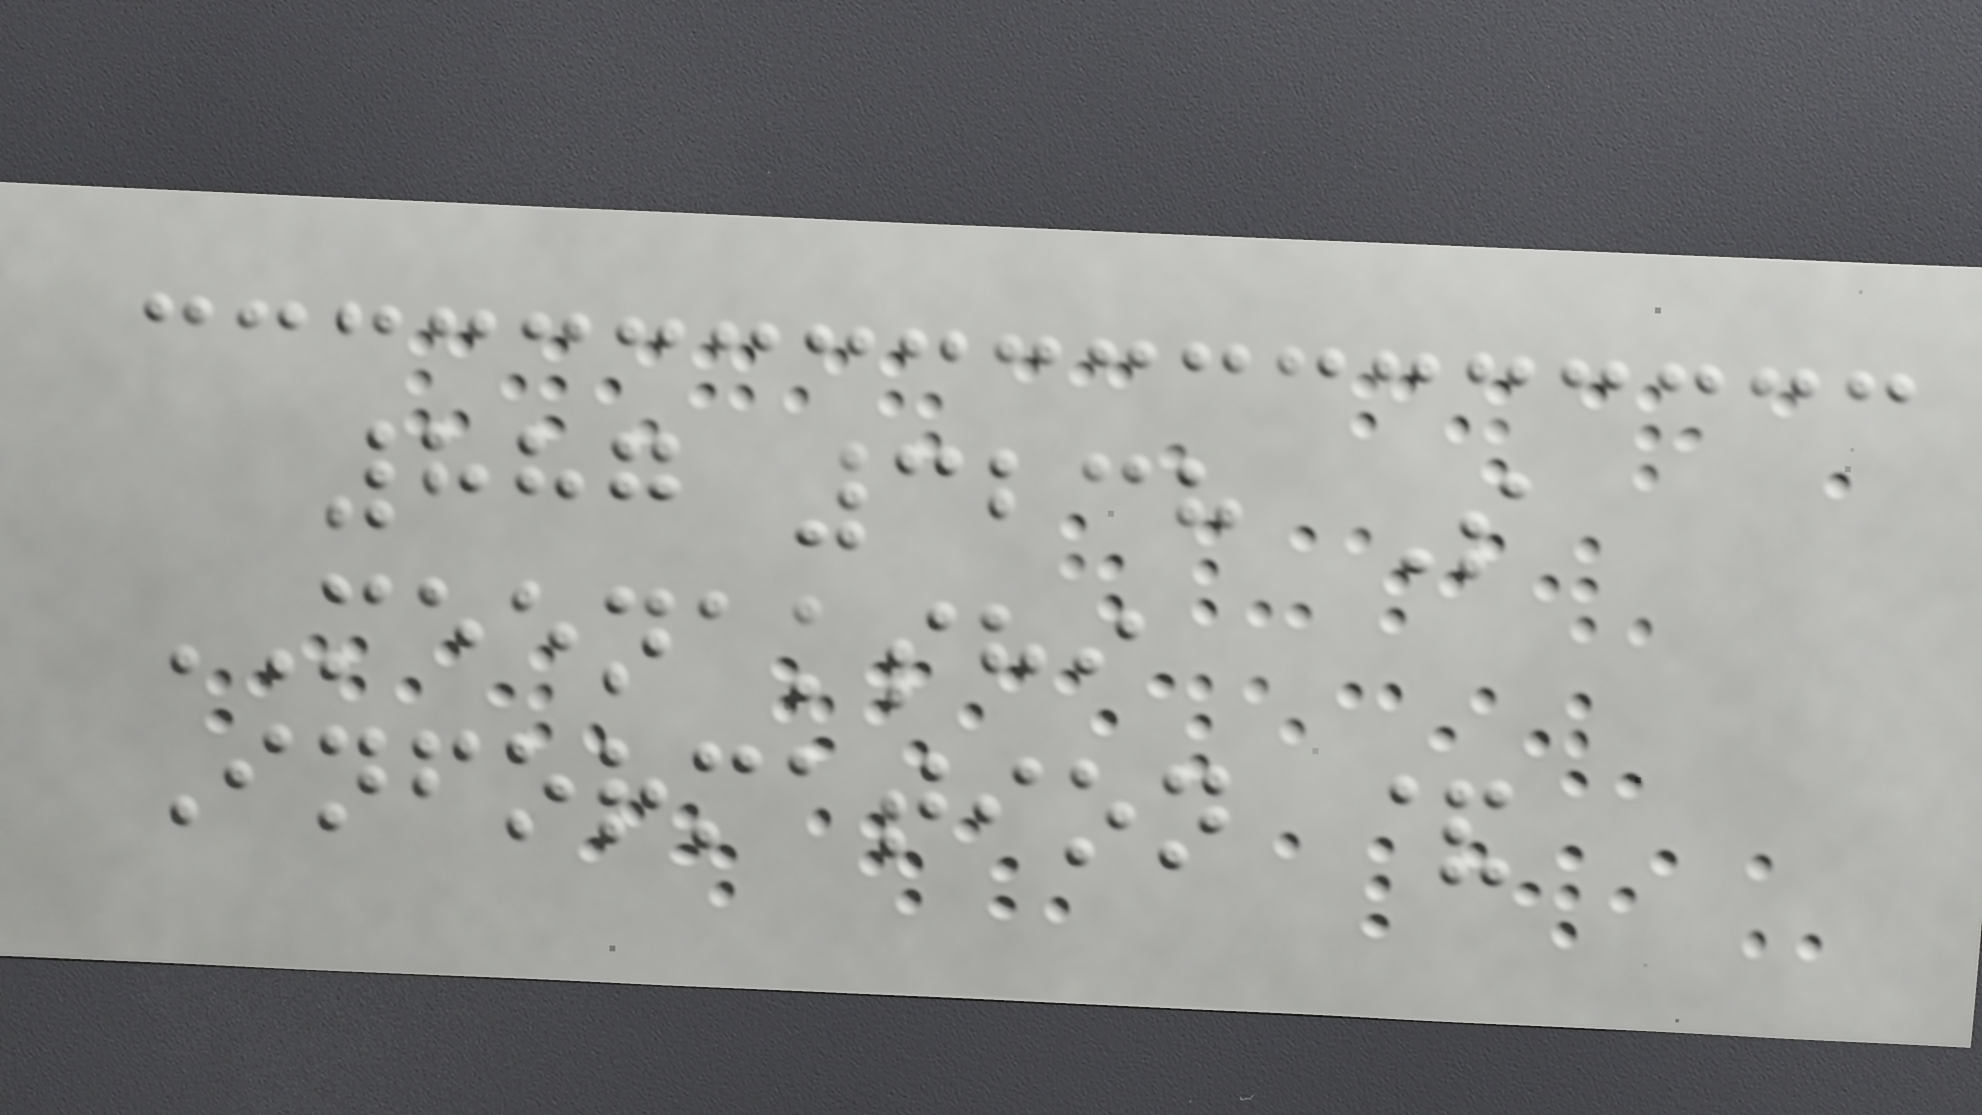887 3238 S
MEENAKSHI
Information &
